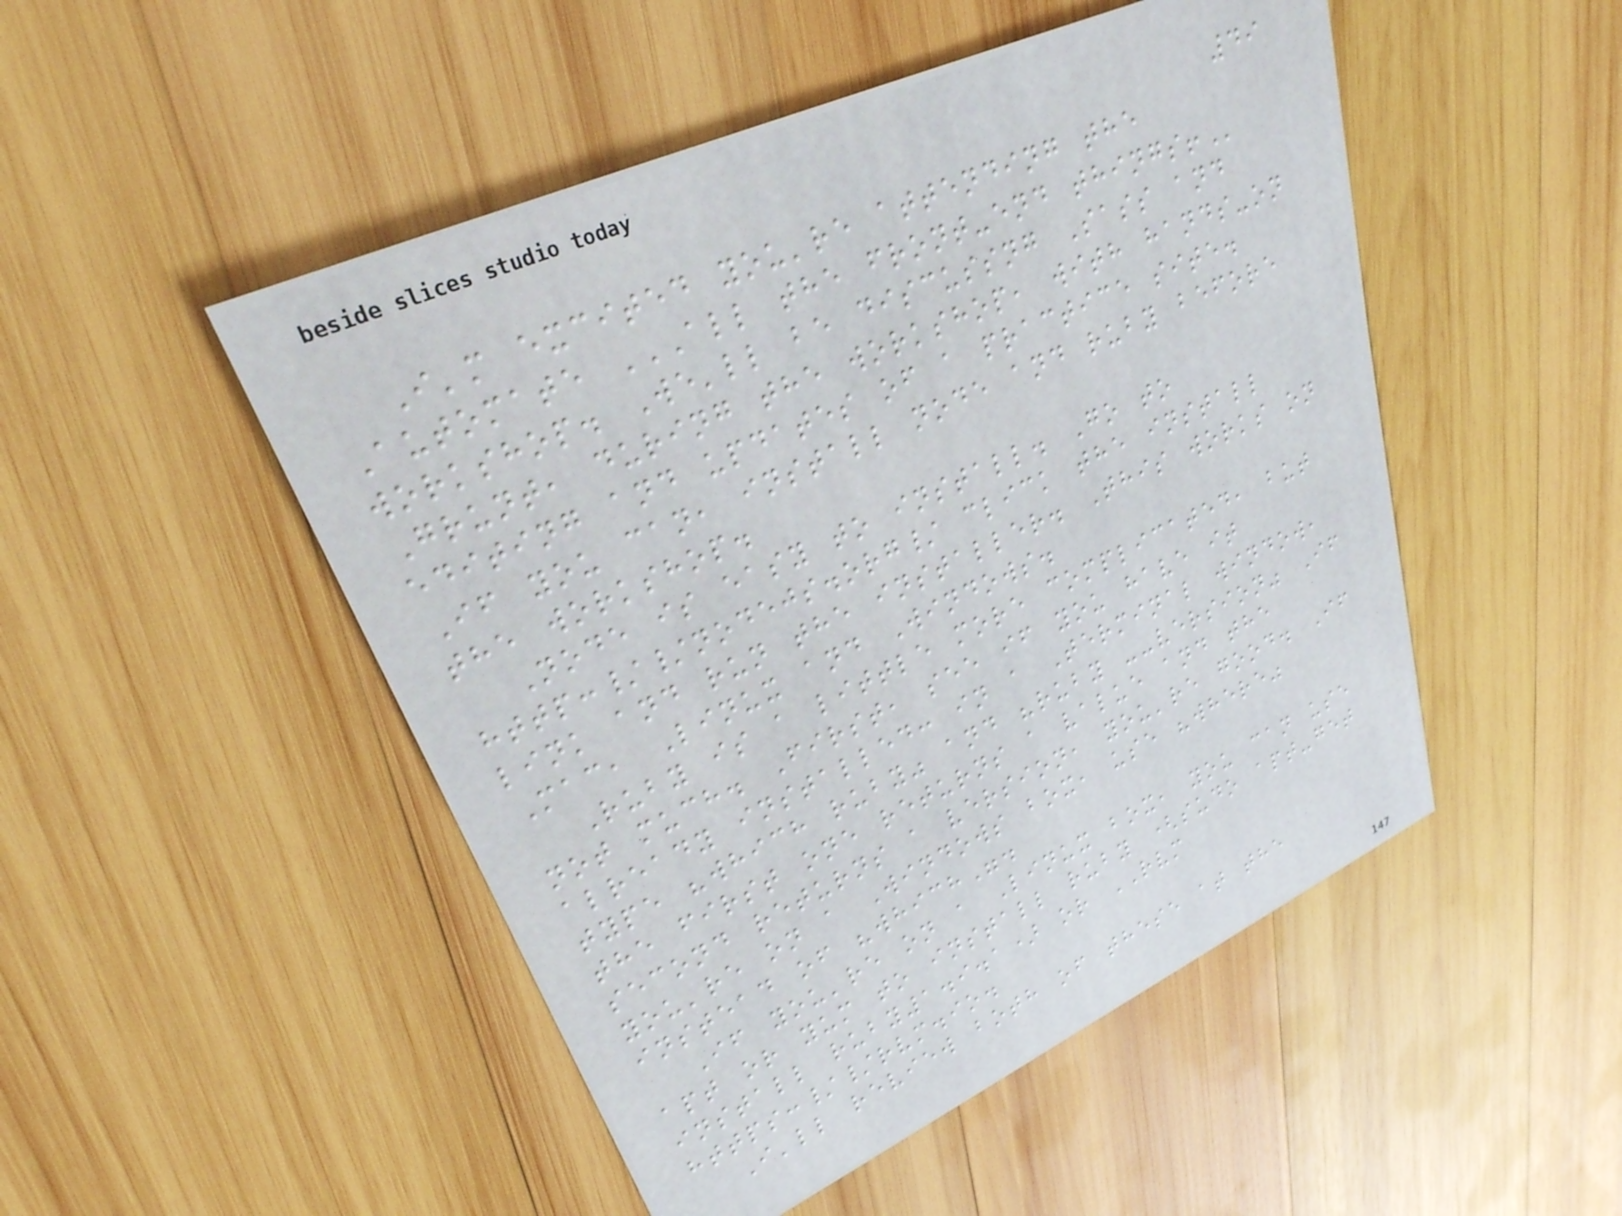49
I'm excited you're attending the
Automate ALL THE FRONT-END THINGS!
workshop. We'll be discussng Sass and
Grunt, during the workshop, with hands-on
editing and updates of a practice site.
If you can, install node and ruby before
the workshop.
Node is easy to install. Go to
http://nodejs.org/ click the install
link and run the installer. This works on
Mac, Linux and Windows.
Ruby is a little more complicated, but
not much. First, see if you have it
already installed: in a Terminal window,
type "which ruby" and "ruby --version" If
the first one returns a value and the
second returns a version, you're good. If
you're on a Windows box, use "where"
instead of "which".
If you're on a Linux box, you can use
apt or yum to install ruby (sudo apt-get
install ruby1.9.1) or RVM
https://rvm.io.
I'll review both of these at the
